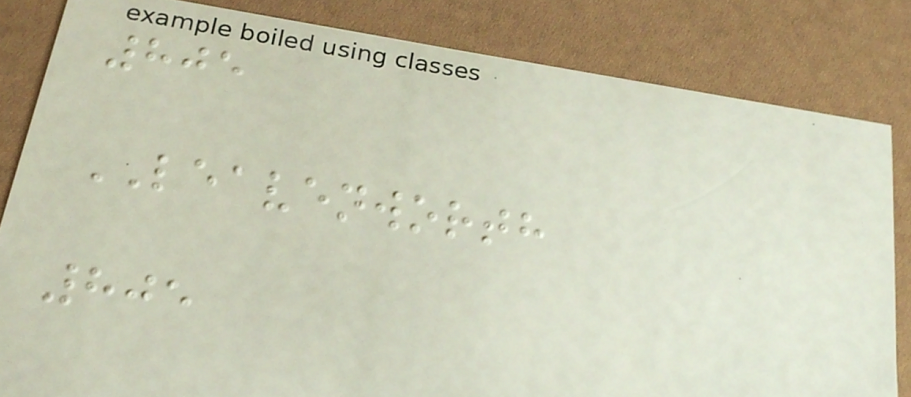805
LEAVENWORTH
805
